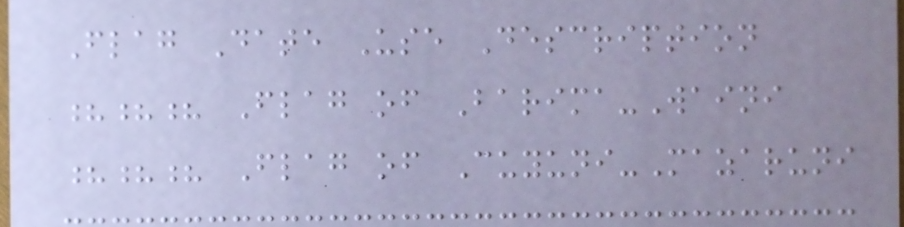Flag Date Use Description
??? Flag of Barima-Waini
??? Flag of Cuyuni-Mazaruni
